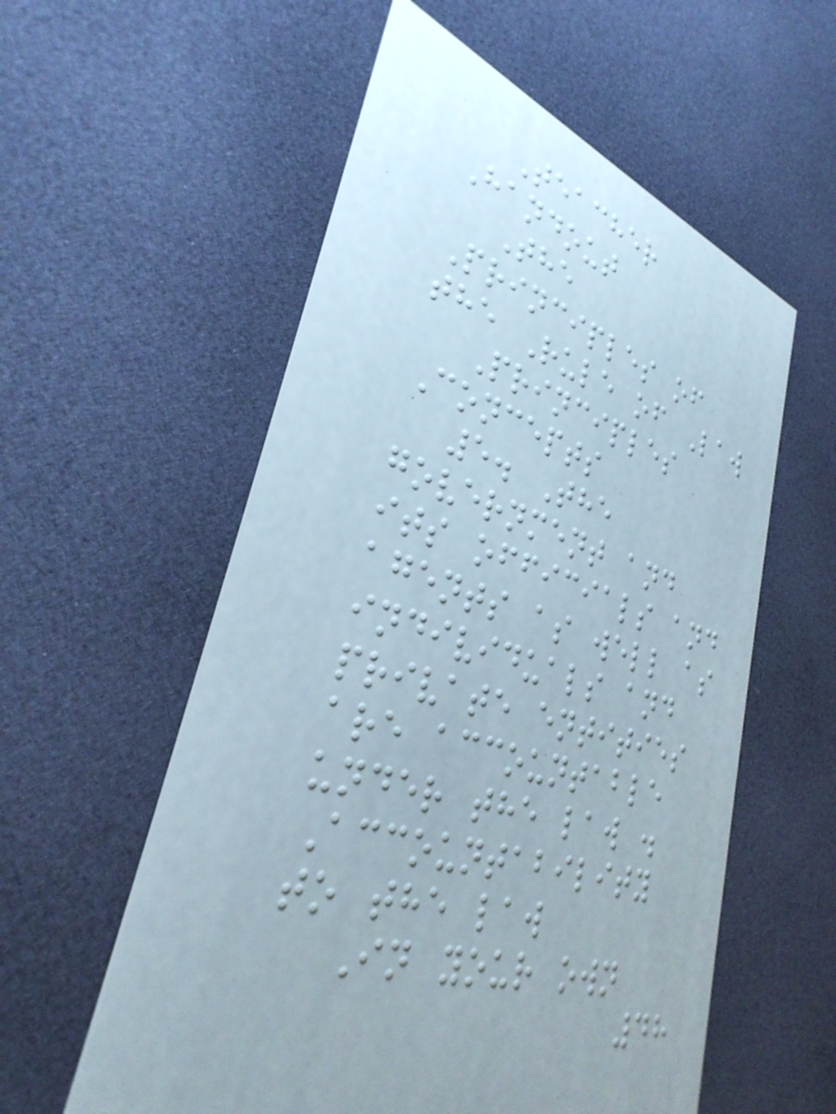Teacher
Handout
The
Principles of
the Rule of Law
Principles
Concepts
5. The
government and
its officials and
agents as well as
individuals and
private entities
are accountable
under the law .
Accountability
to the law
In your own
48
